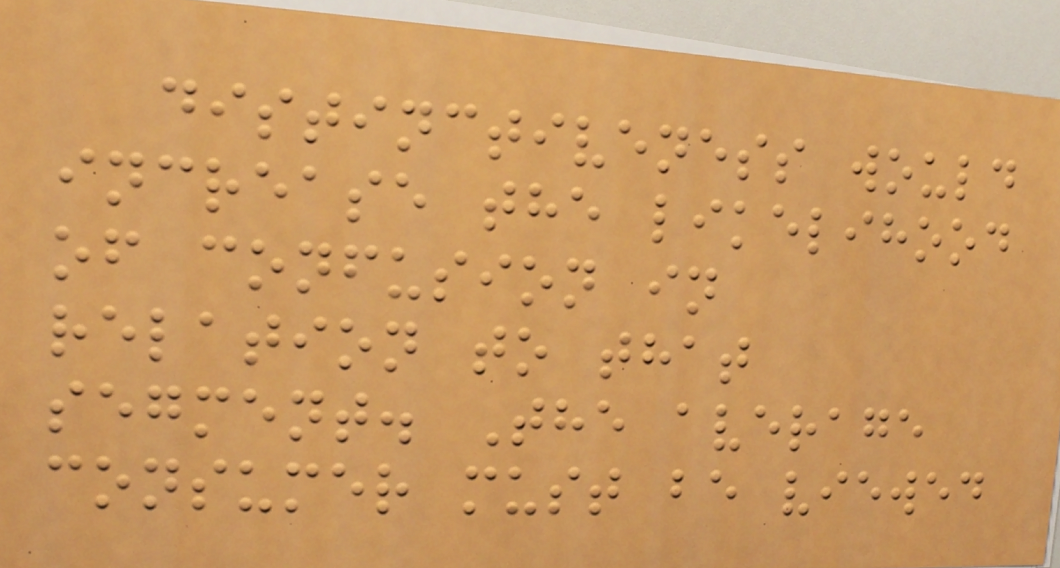distinctiveness would
increase the likelihood
of confusion in
relation to that
segment. The average
consumer must be viewed
